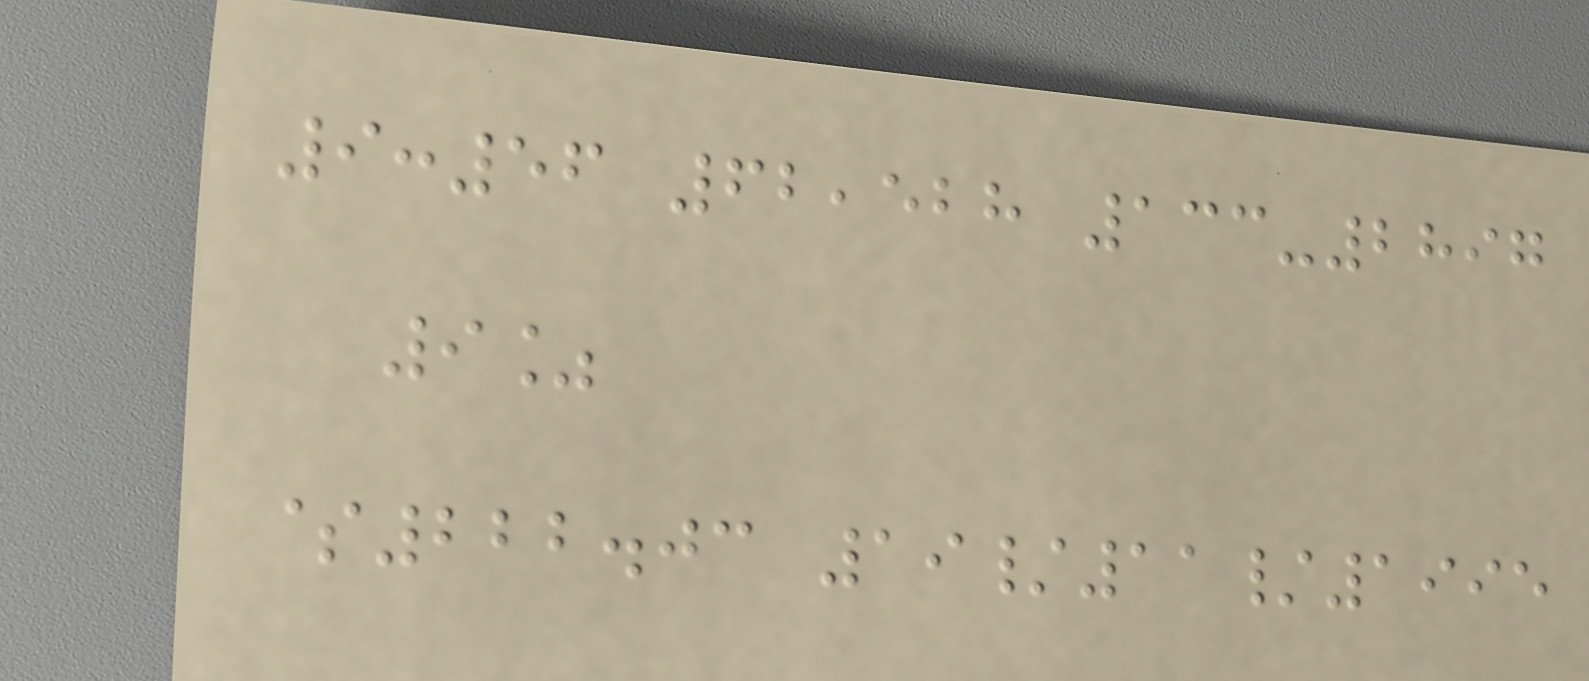9:56 62,528 133-2897
9%
$222.03 19/11/1995
